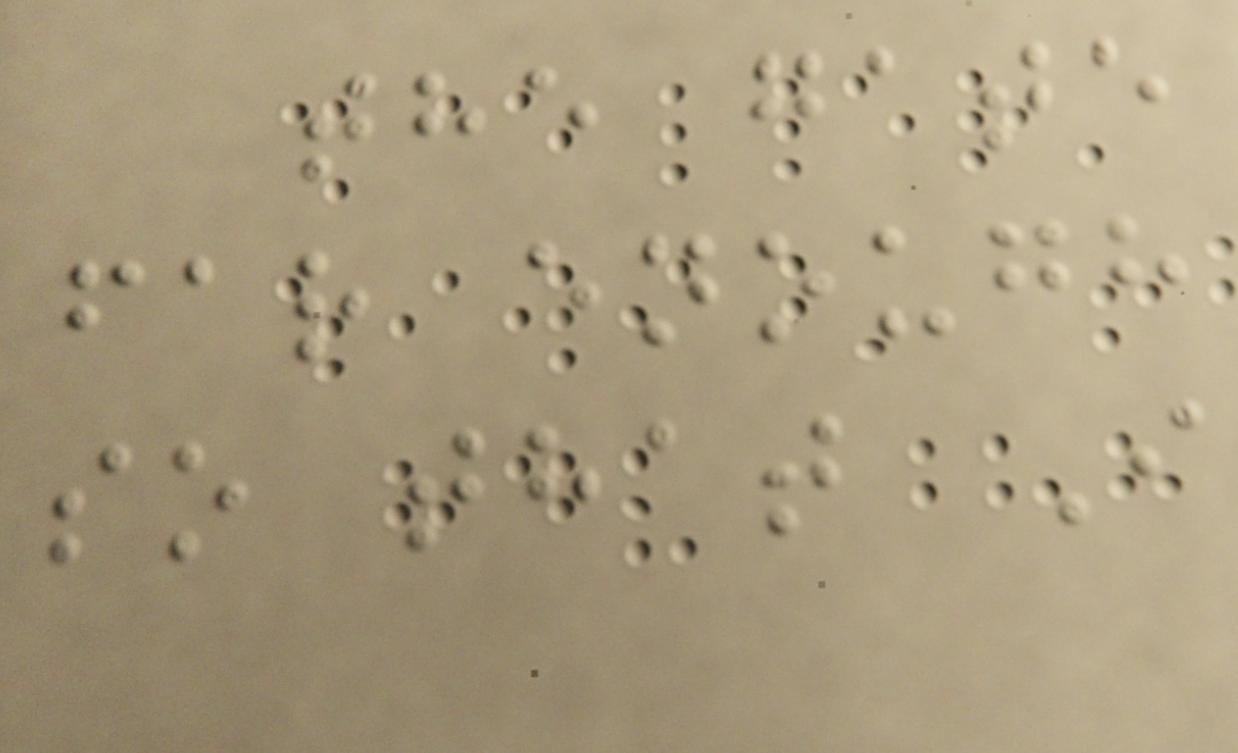the gate
far enough
so that I
